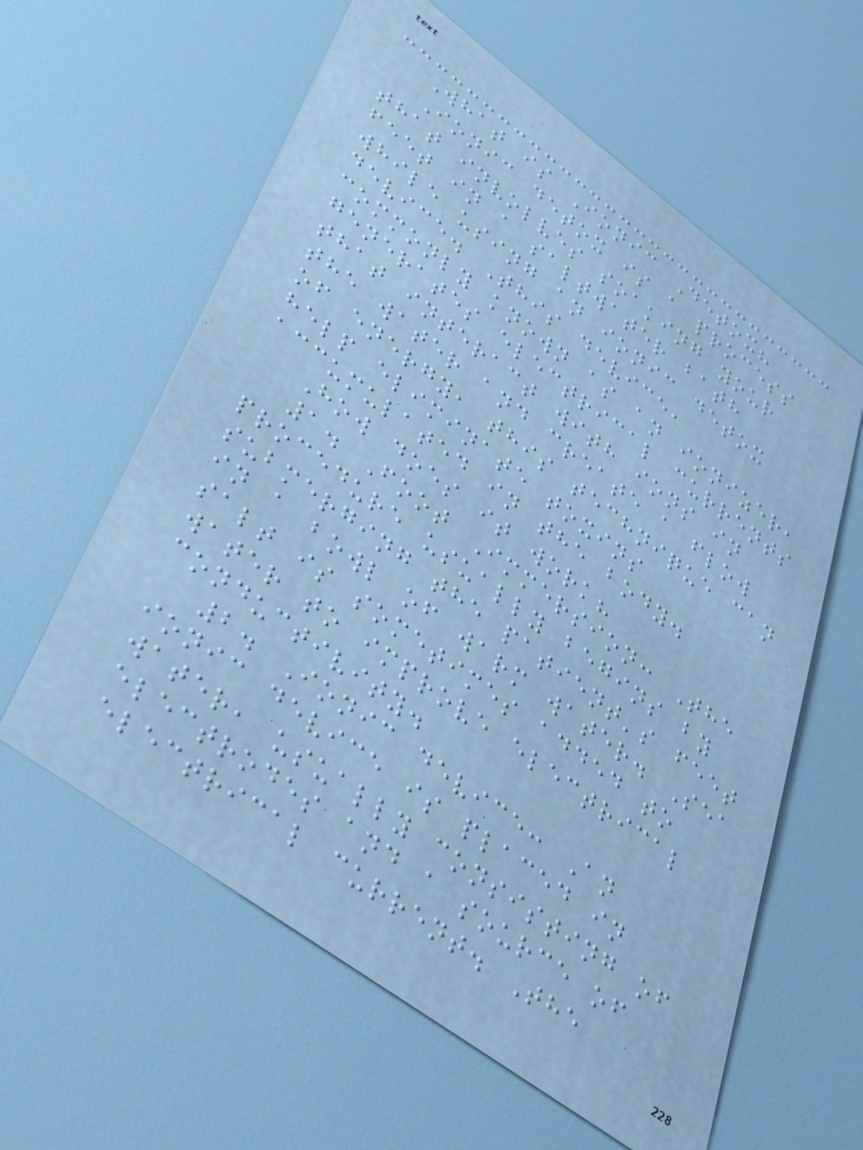What is Ionic Detox?
Ionic detox is a process
that involves soaking your
feet in a saltwater bath
while using an ionic detox
device. This device,
commonly known as an ionizer,
generates electrical currents
that interact with ions in
the water and create a flow
of energy, this technique can
help eliminate toxins
accumulated in the body.
How does it work?
1. Foot Immersion: The
procedure usually begins by
submerging the patient's feet
in a bowl of warm water. Sea
salt is sometimes added to
water to improve electrical
conductivity.
2. Ionic device: An
ionic device is placed in
water, usually consisting of
electrodes and a source of
electrical current. The
